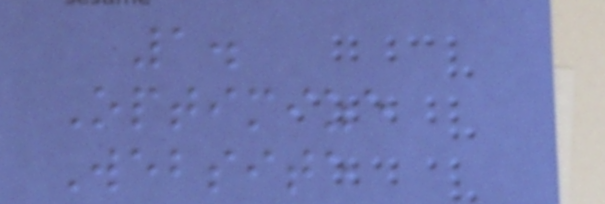1.
Optimize
Website
